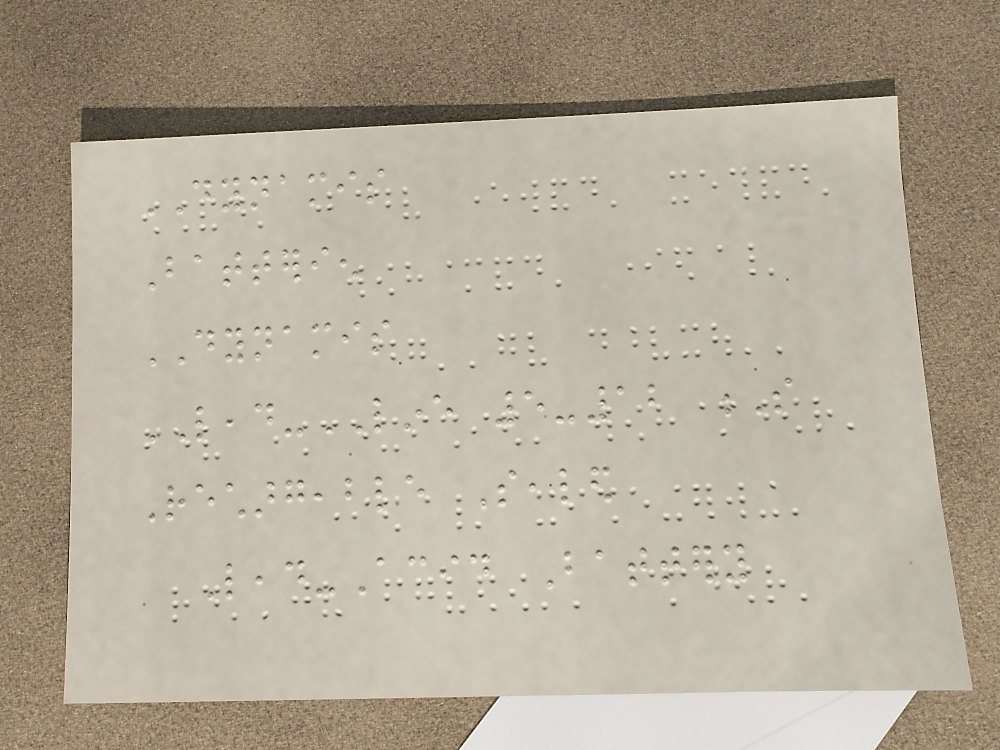DYNAMIS
Batterien
DYNAMIS
LEAD-LINE 5-12 S
Rechargeable Sealed
Lead-Acid Battery
